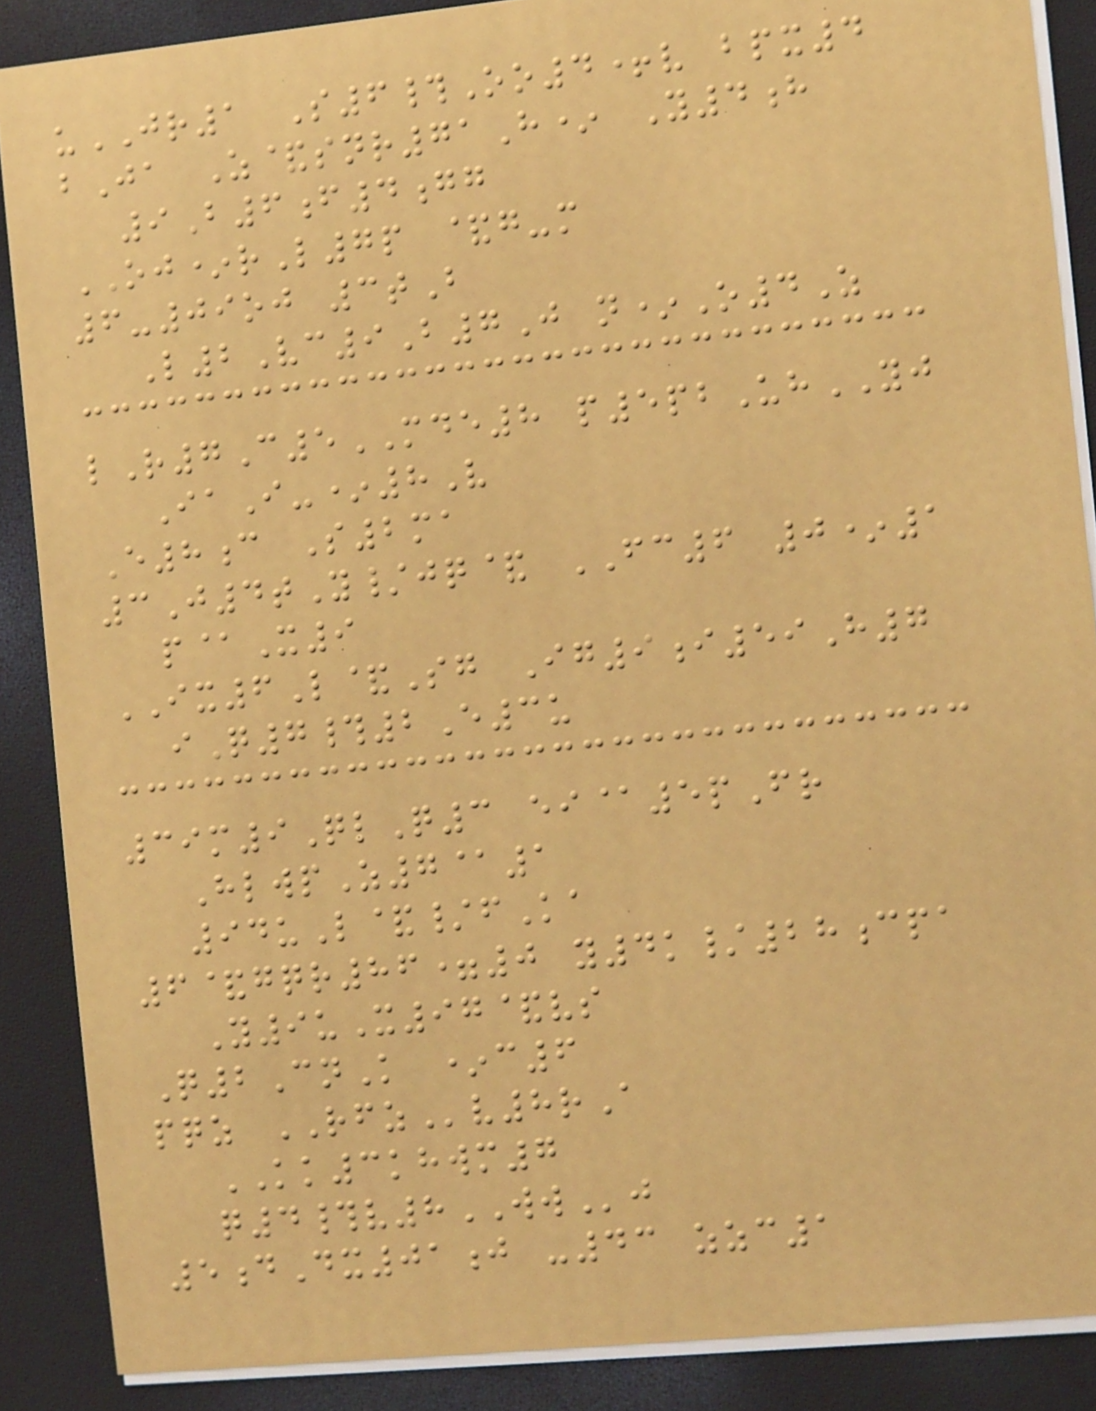uJR1 S6#Oo4+v bpx4
bJa Z&snr71H* Y4h
9B6f4gg
OJ*rL7p &g-m
6-09oj 3tB
L2Vc9B7J n*O4Z
lR7C5MDE8 p5pbUhYJ
IaI-*8V
E8c S2ma
3J4tY/jq& FC6 0*1
p@X9
IX6L&Sg Ig9i59H7
iQ7#2E3u
39m9QlQ3 ei@5pFr
HlwpZ7@1
94uL&/fKa
6&gqr86=0 y4k/28cpa
Y9uX97&vs
Q2CnK *c6
pqz RFZv8rA
KK3khwm7
q4#v8WWj
5dDx01j -43 zzc1
